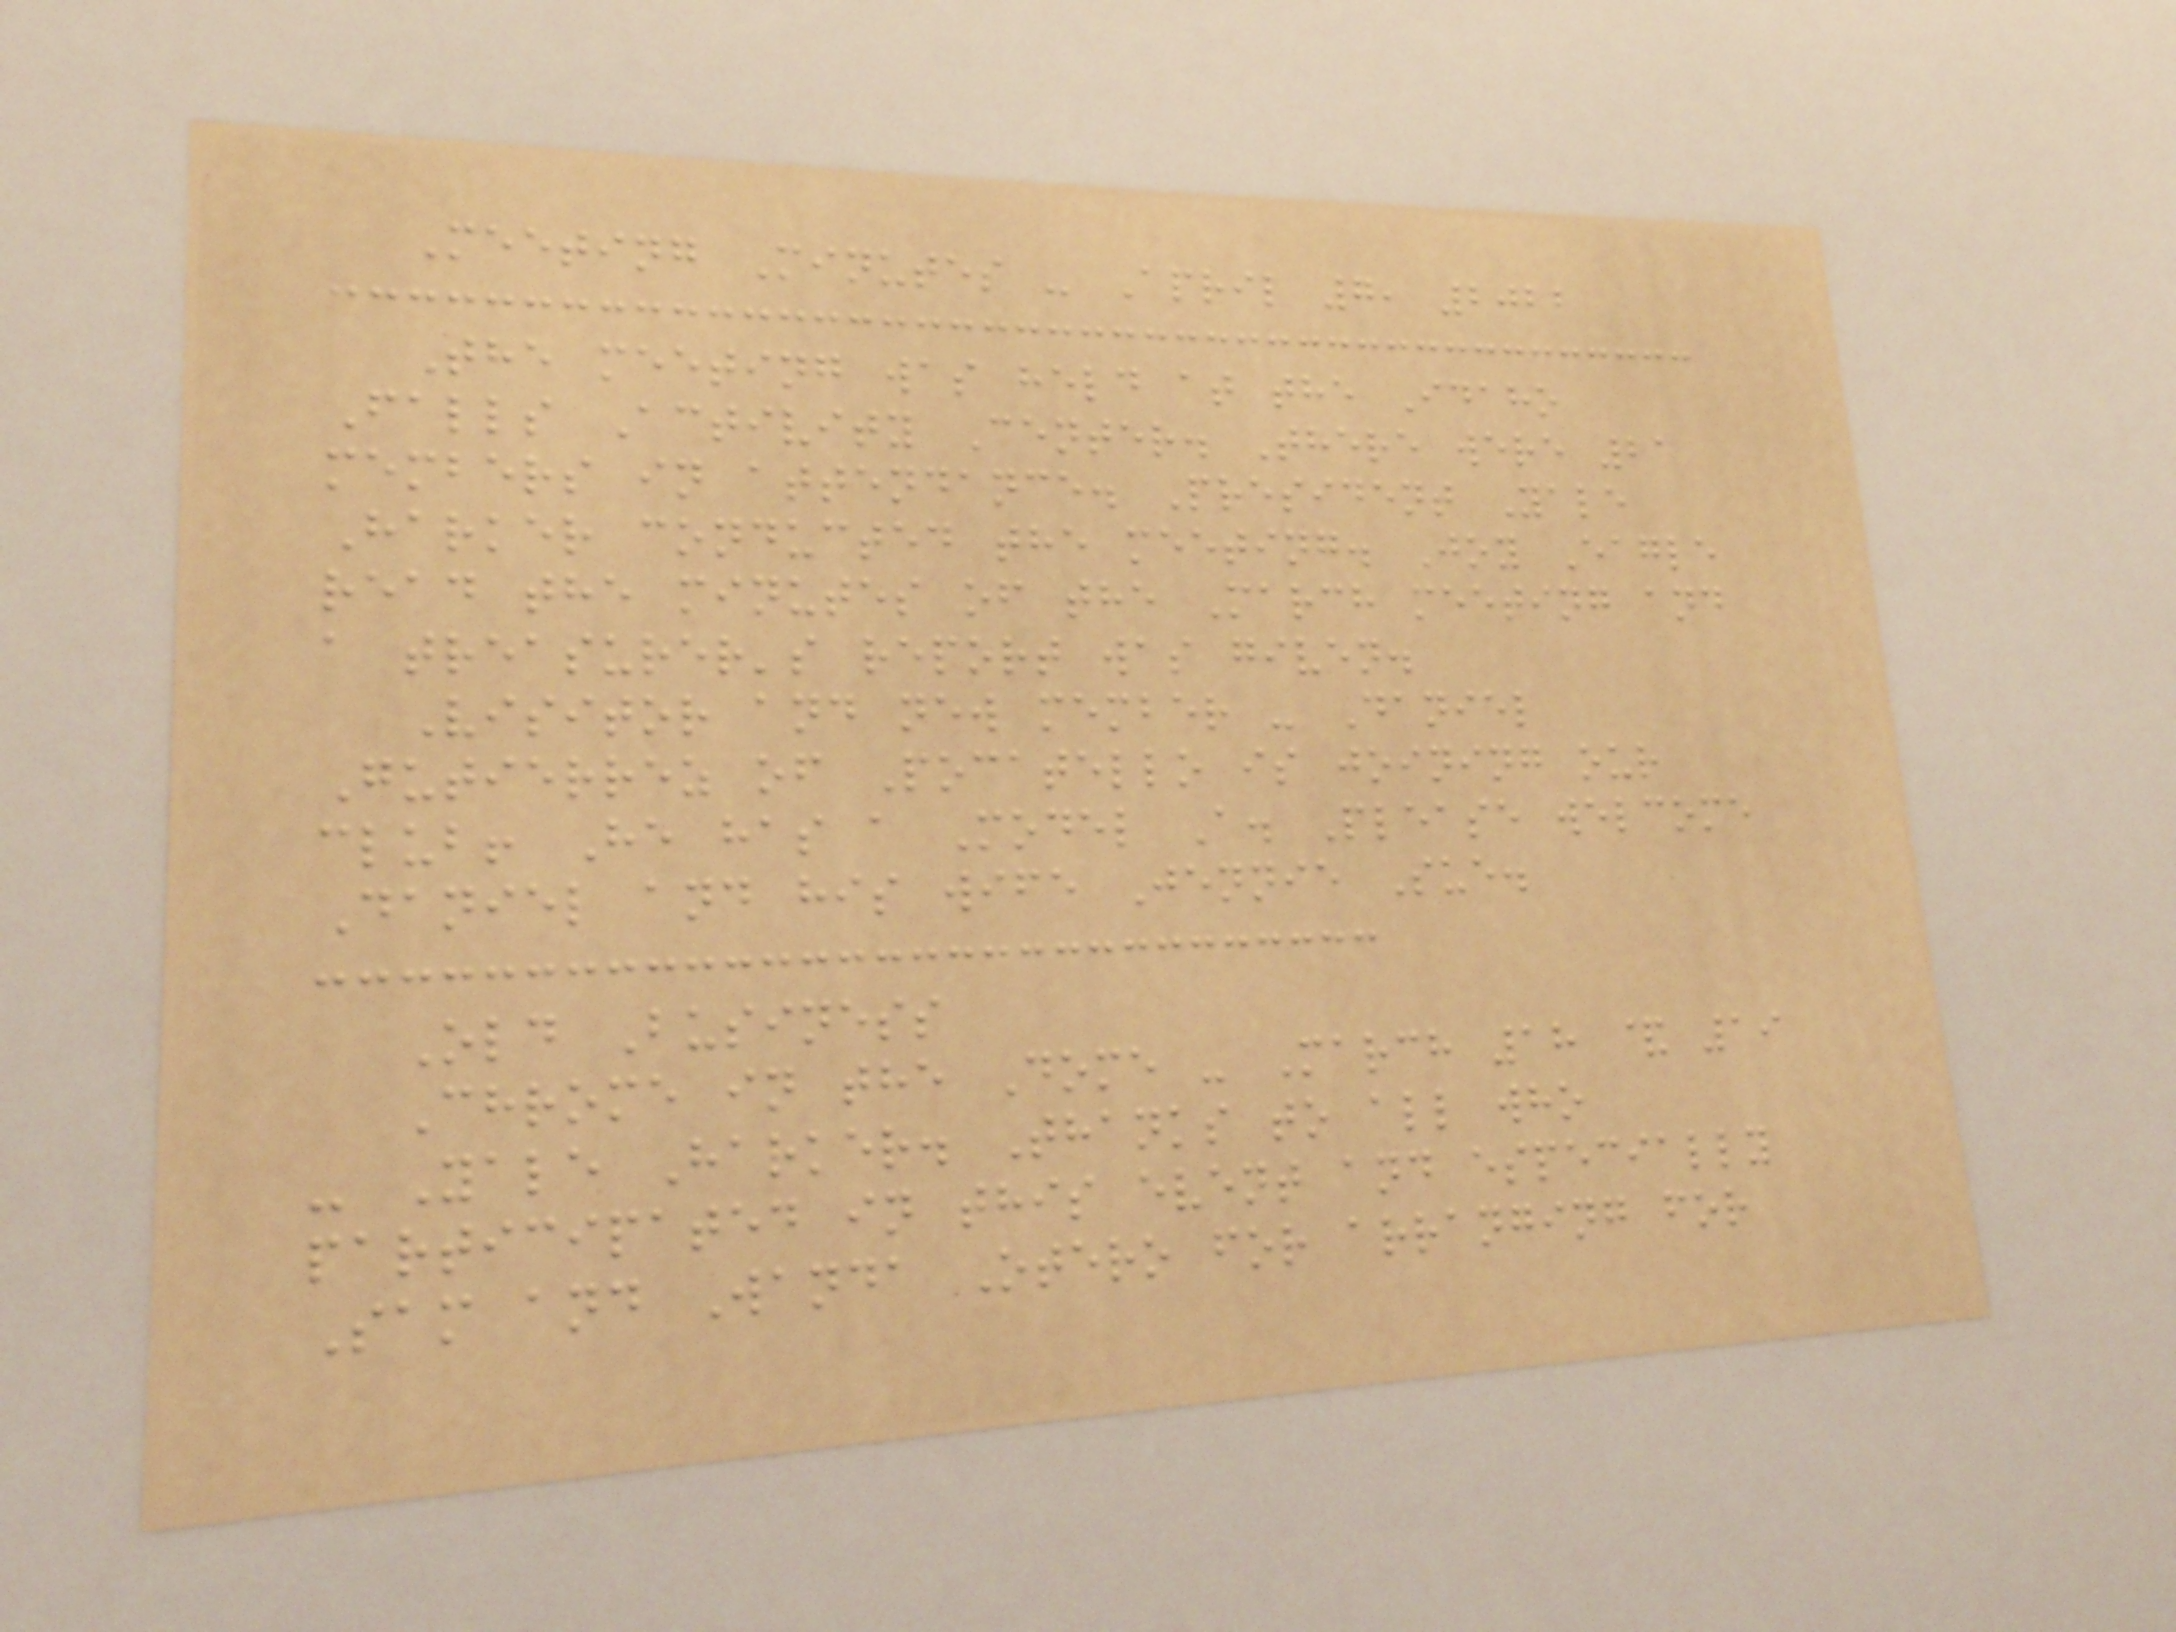Meeting Minutes - April 7, 2022
The meeting was held at the Idaho
Falls Activity Center. There were 21
members in attendance. President Yale
Harker conducted the meeting. Joy Eagle
read the minutes of the March meeting and
a treasurer's report was given.
Visitor and new member - Daniel
Gutierrez of Pocatello is joining our
club! He has a Model A. Please welcome
Daniel and his wife Jennie Sue.
Old Business
Chrome in the Dome - March 18 & 19
- Yale Harker. Thanks to all who
participated in this event and especially
Sam and Wanda Otero for arranging for
